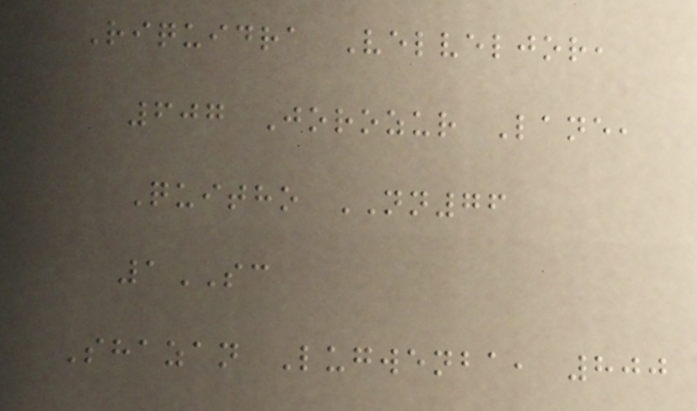Riquidra Velveljor,
607 Jorozur Lane,
Quitho NN76
1SC
Shazan Lugwenba, 800
